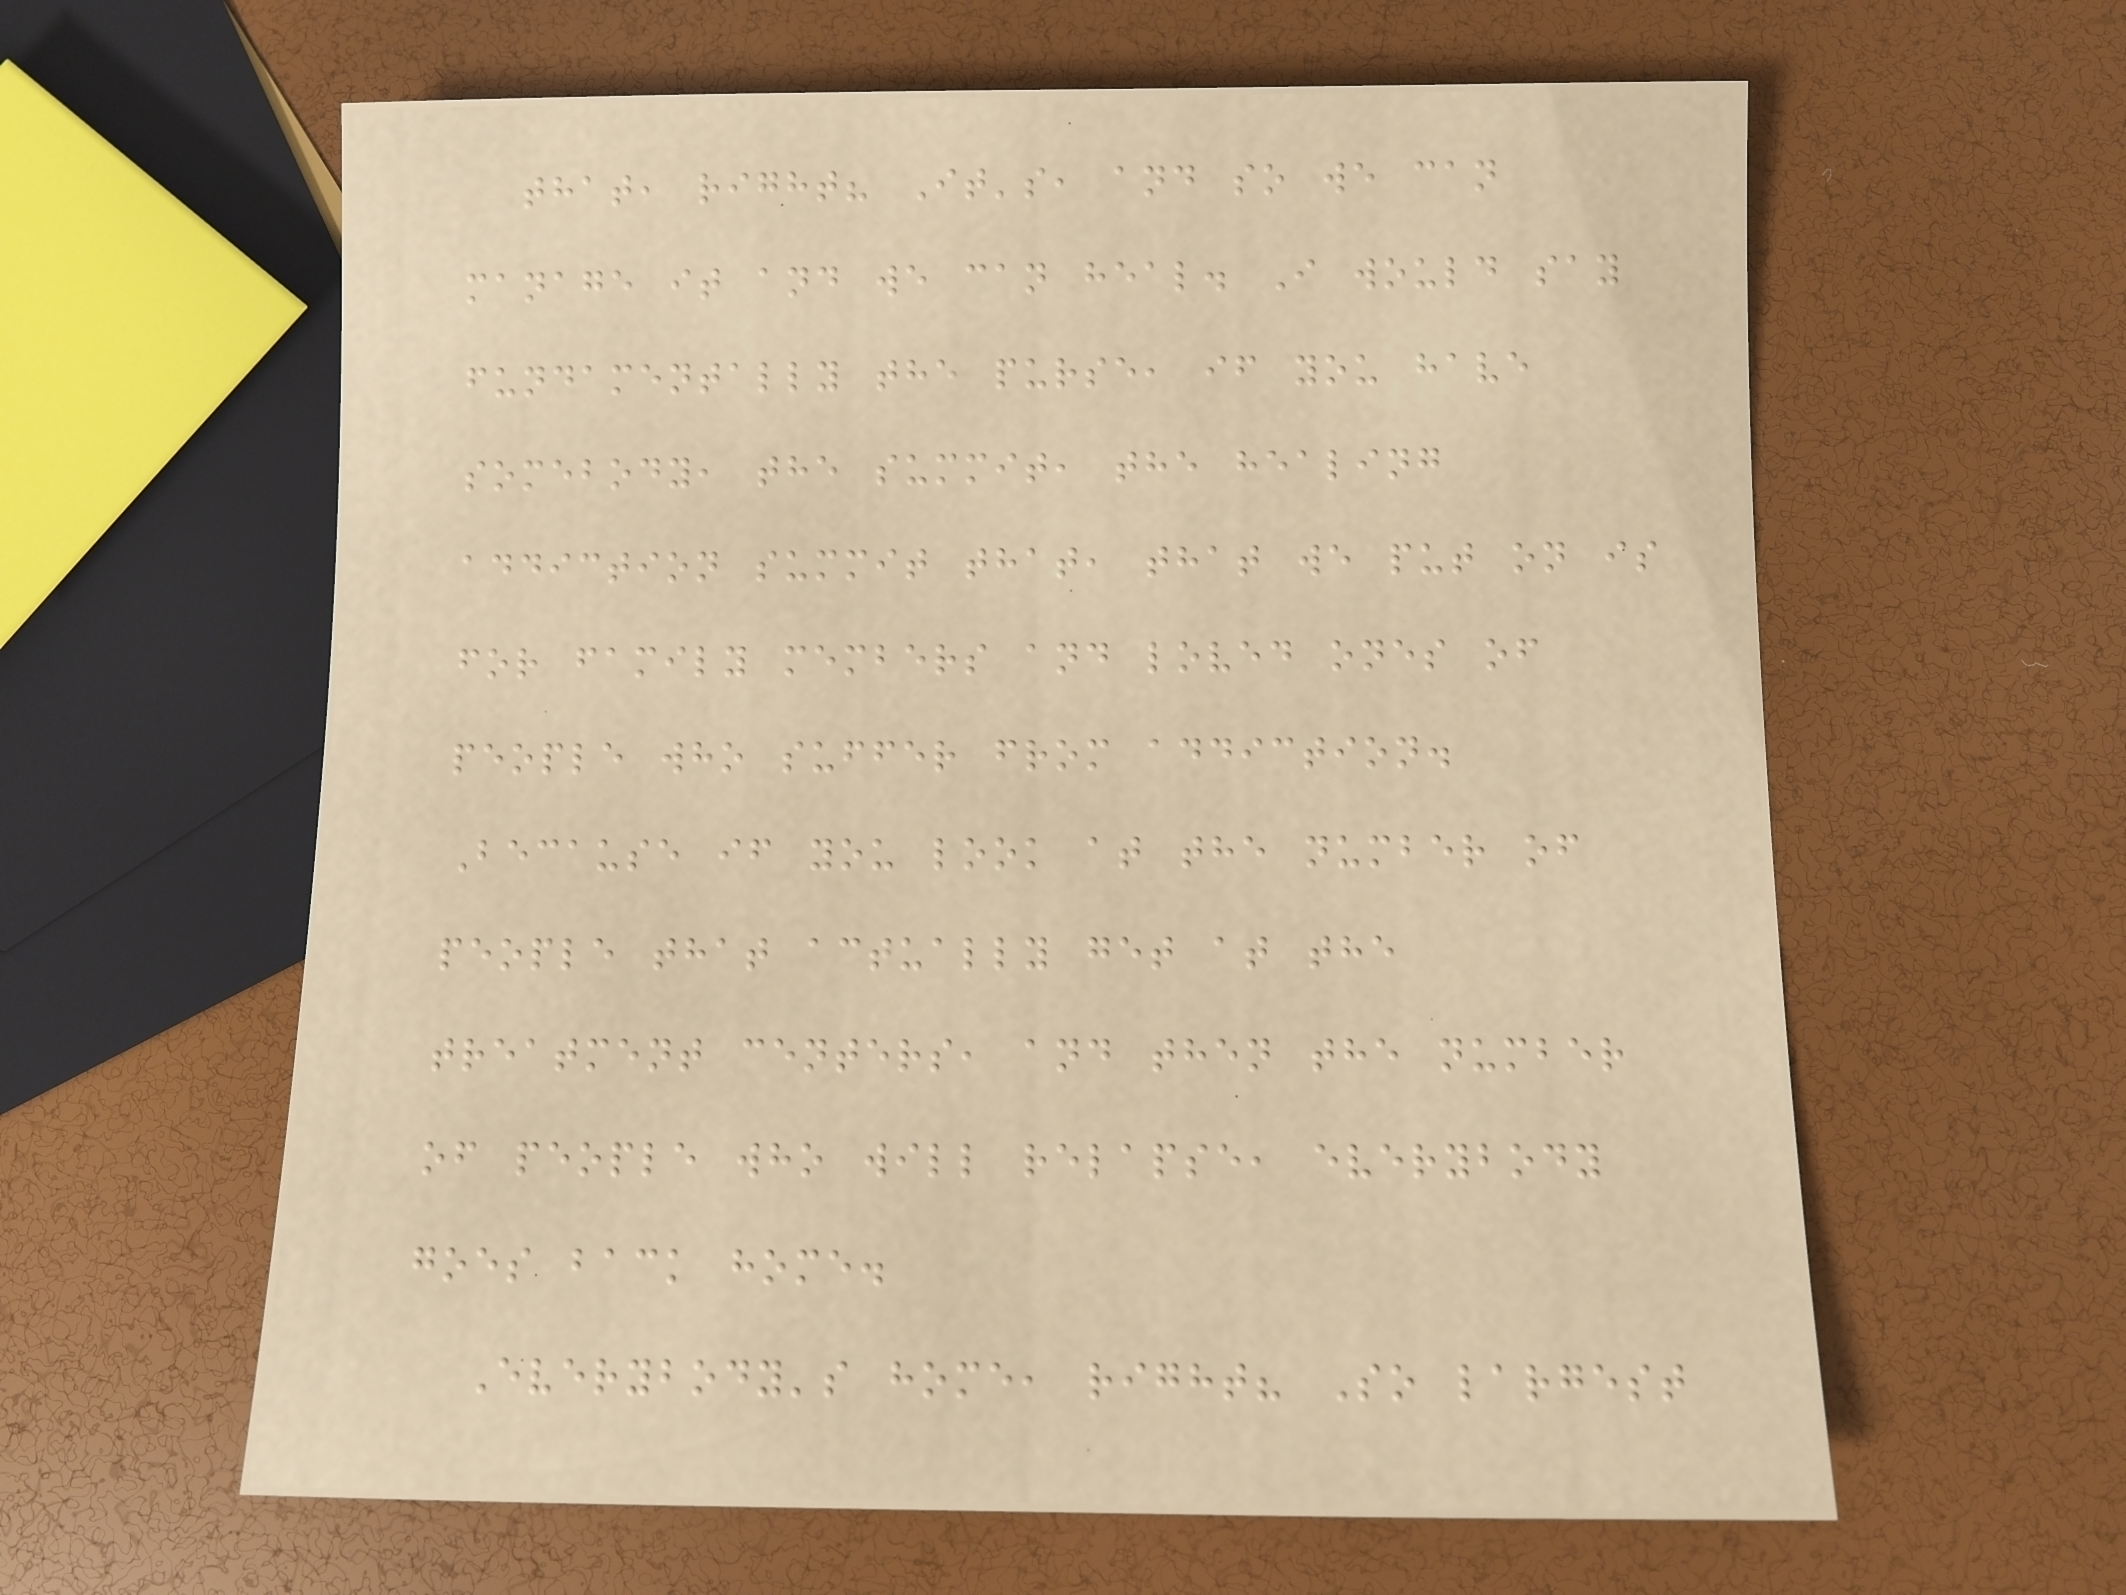that, right? It's, and so we can
manage it and we can heal. I would say
fundamentally the purse, if you have
somebody, the summit, the healing
addiction summit that, that we put on is
for family members and loved ones of
people who suffer from addiction.
Because if you look at the number of
people that actually get at the
treatment centers, and then the number
of people who will relapse, everybody
goes back home.
Everybody's home, right? So largest
